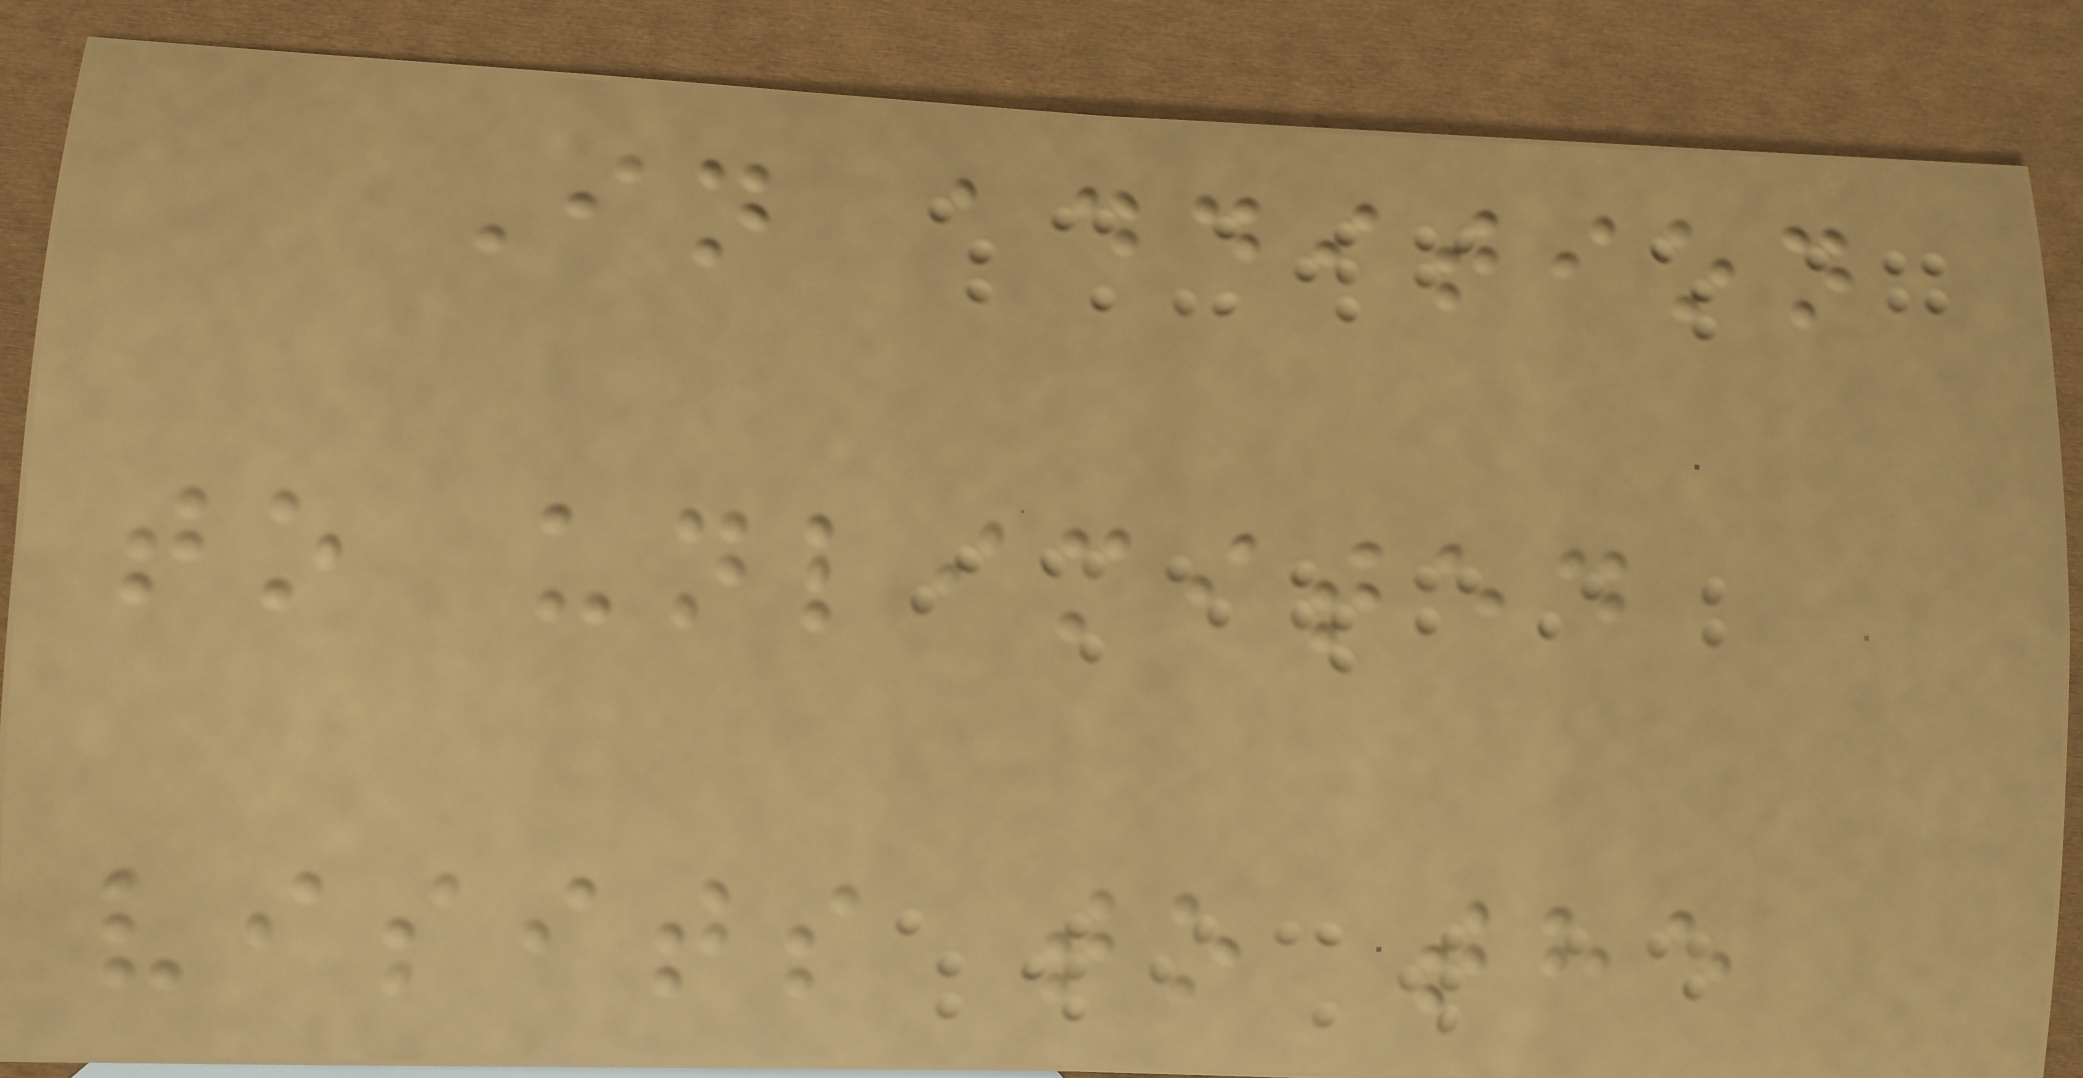In addition
to unlimited
visits to the
